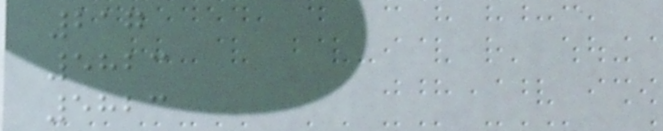217
5823
5823
